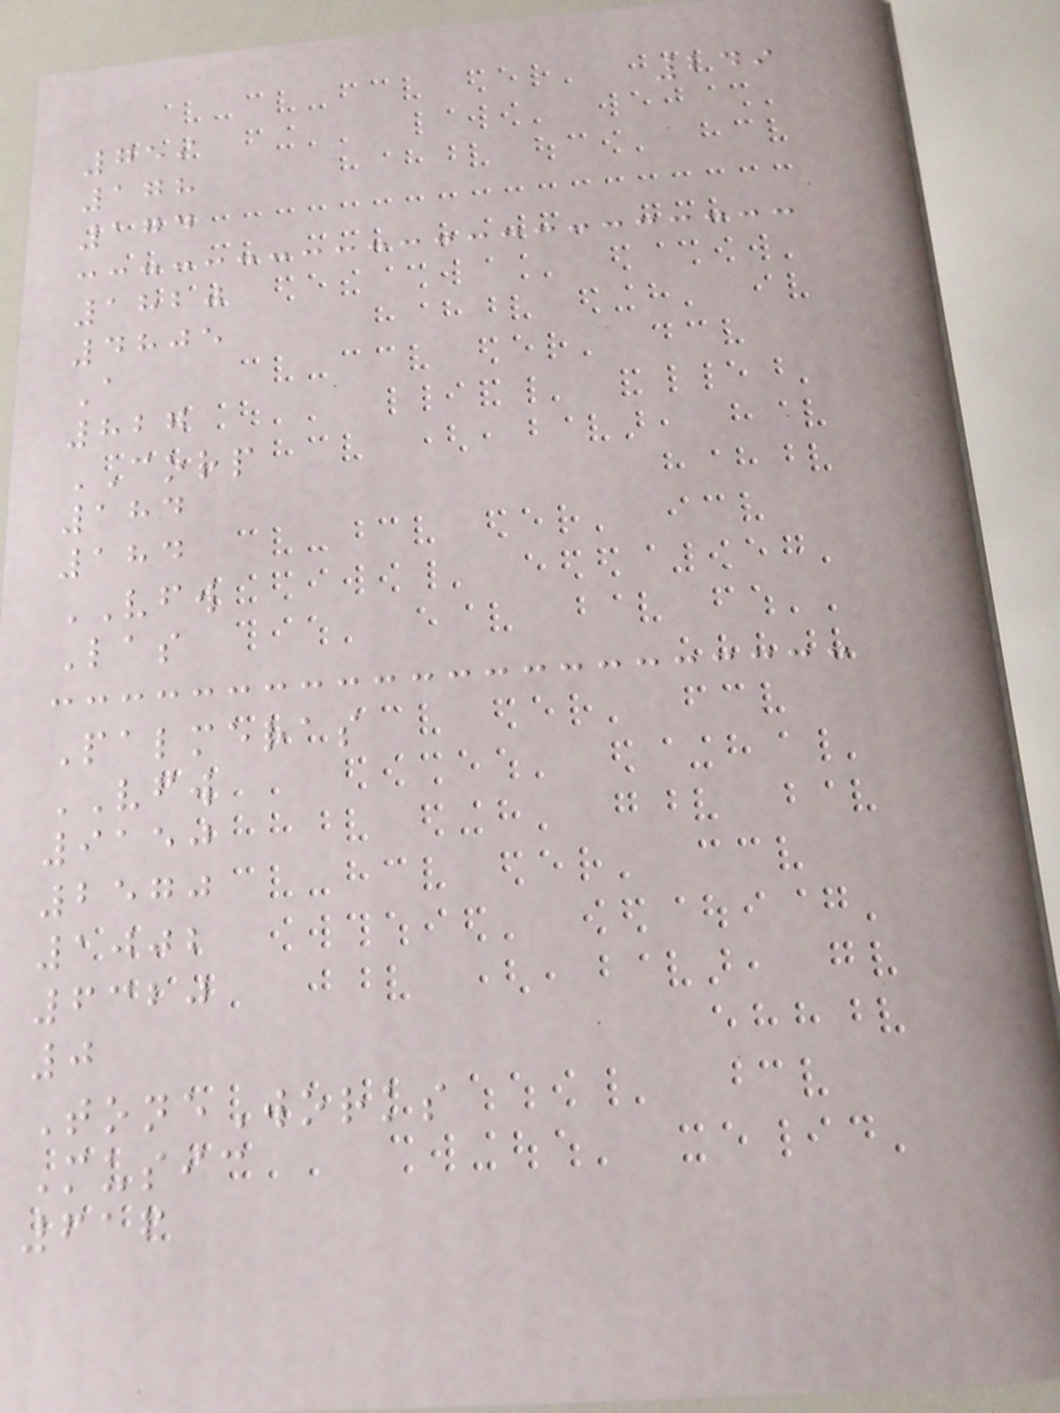249
759
178
174
1820
4805
A
827
CORP
184
184
VFW
Las
Palmeras
VFW
9150
2570
1002
6320
0
ToneWorks
Music
616
